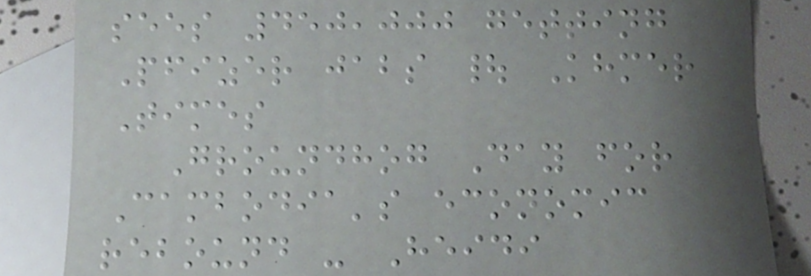sees 450,000 getting
Pfizer jabs | Khmer
Times
Groundhog Day for
Cambodia's economic
rebound - Heidi
